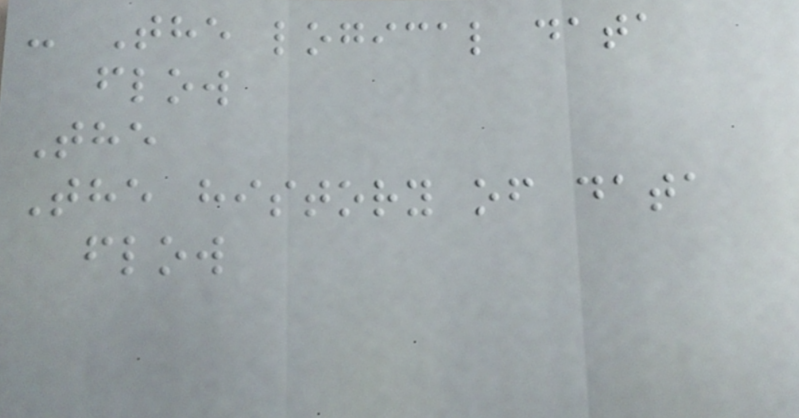- The logical data
flow
The
The history of data
flow
